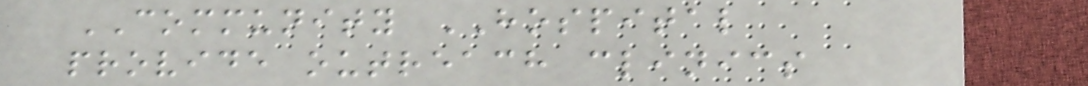COMMUNITY HOSPITAL
provide outreach clinics
